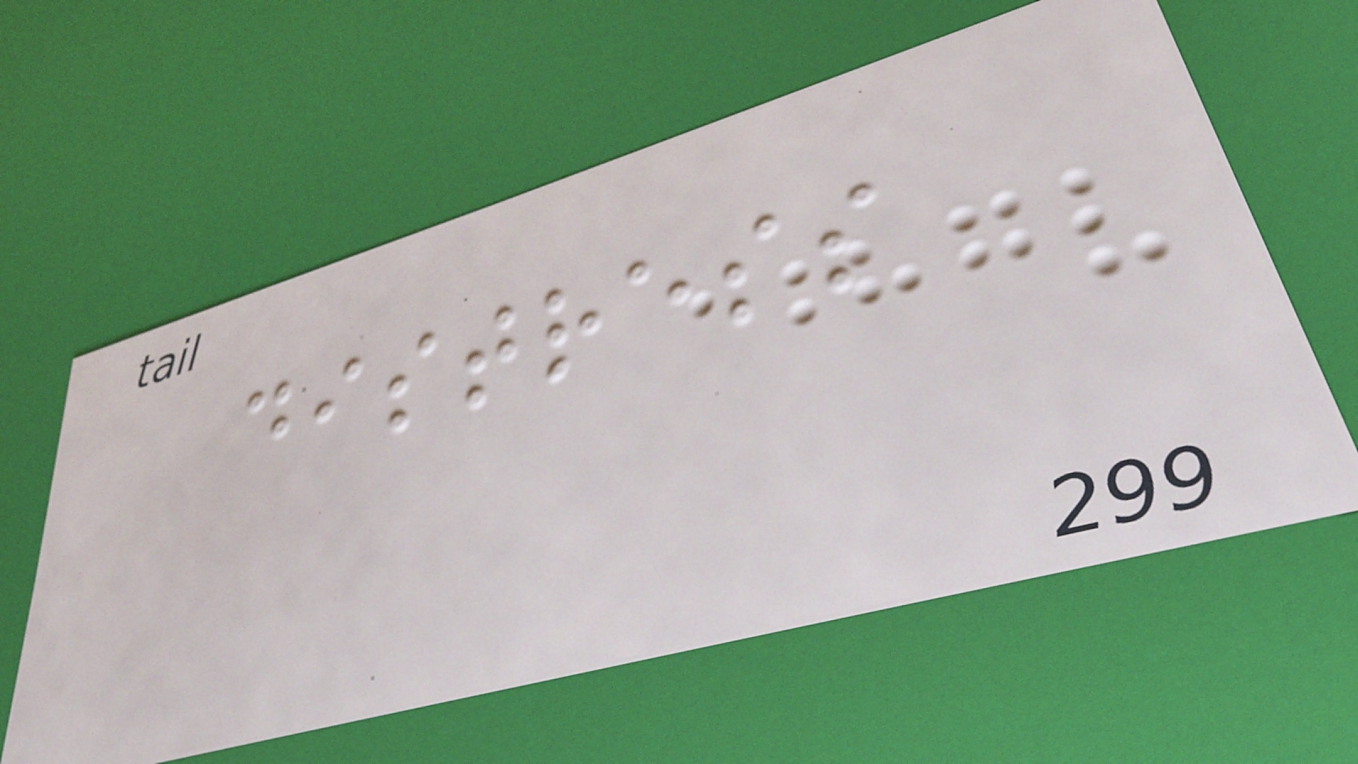distress
